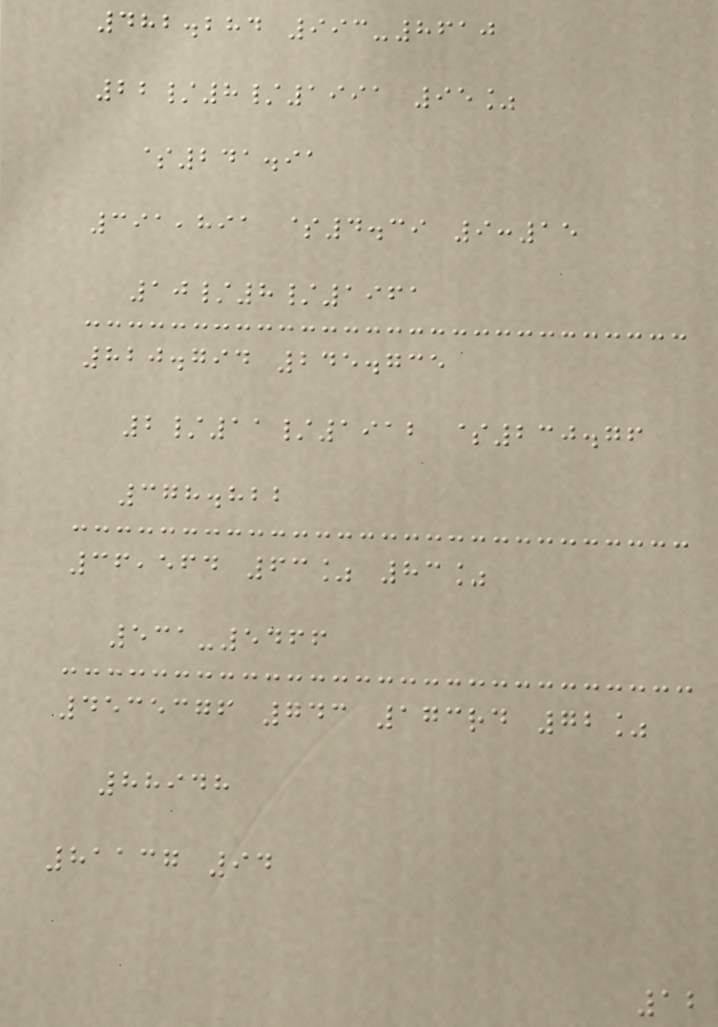482.284 993-8610
22/8/1991 95%
$241.91
391,891 $4.39 9:15
10/8/1961
820.794 245.735
2/11/1912 $230.76
378.822
36,564 63% 83%
531-5466
4535376 743 173rd 72%
88948
81137 94
12
